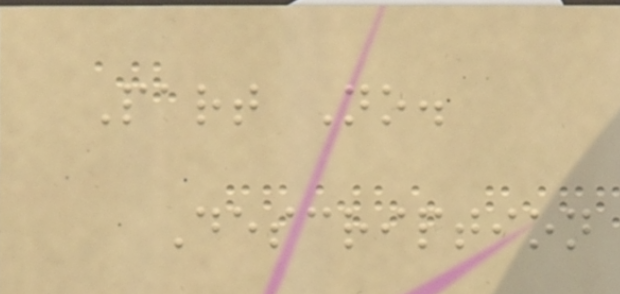Part No.
Description
